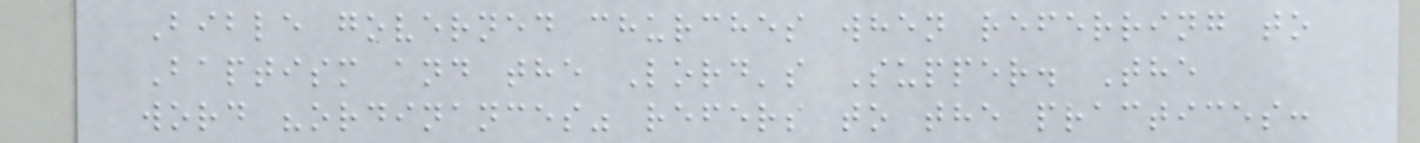Bible governed churches when referring to
Baptism and the Lord's Supper. The
word "ordinances" refers to the practices:
